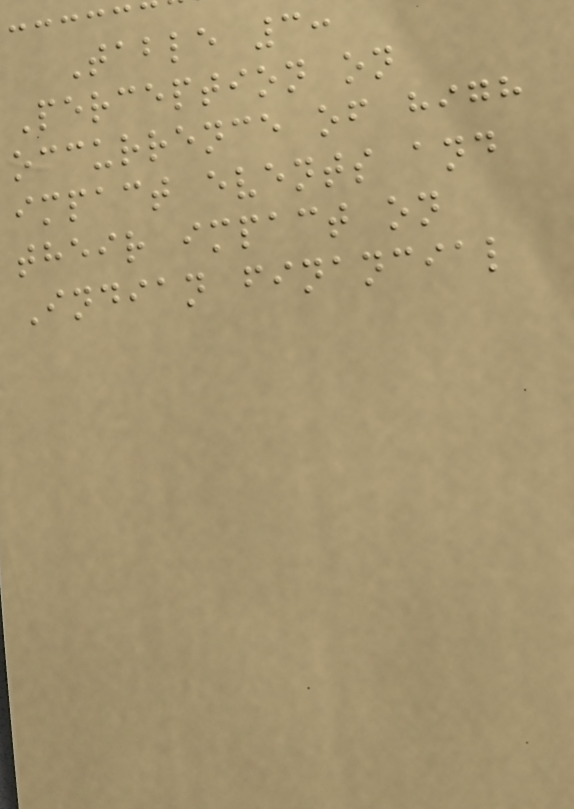Table 3:
Perception on
occurrence of high
impact events and
their impact on
Indian financial
